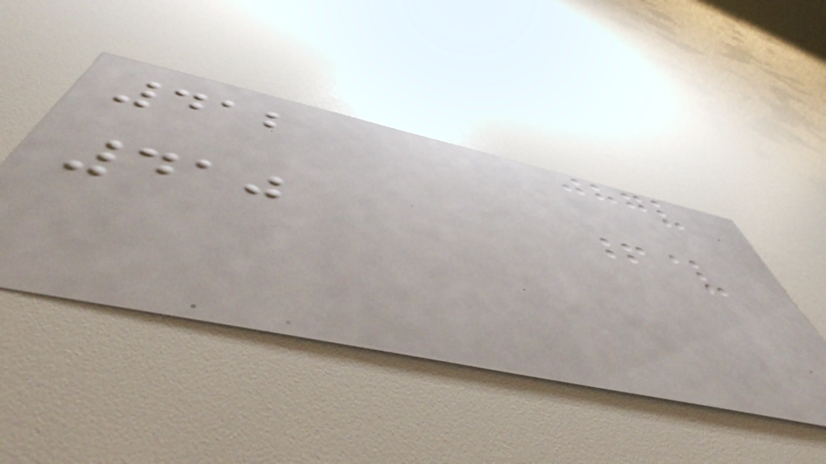412
410
